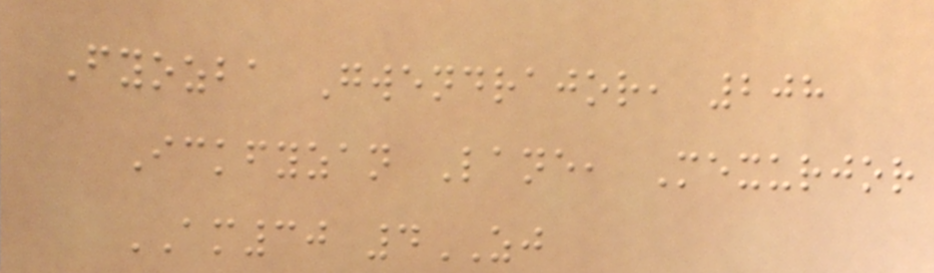Fyozba Gwendrajor, 208
Ickfyzan Lane, Mexurjor
AM30 4ZJ
